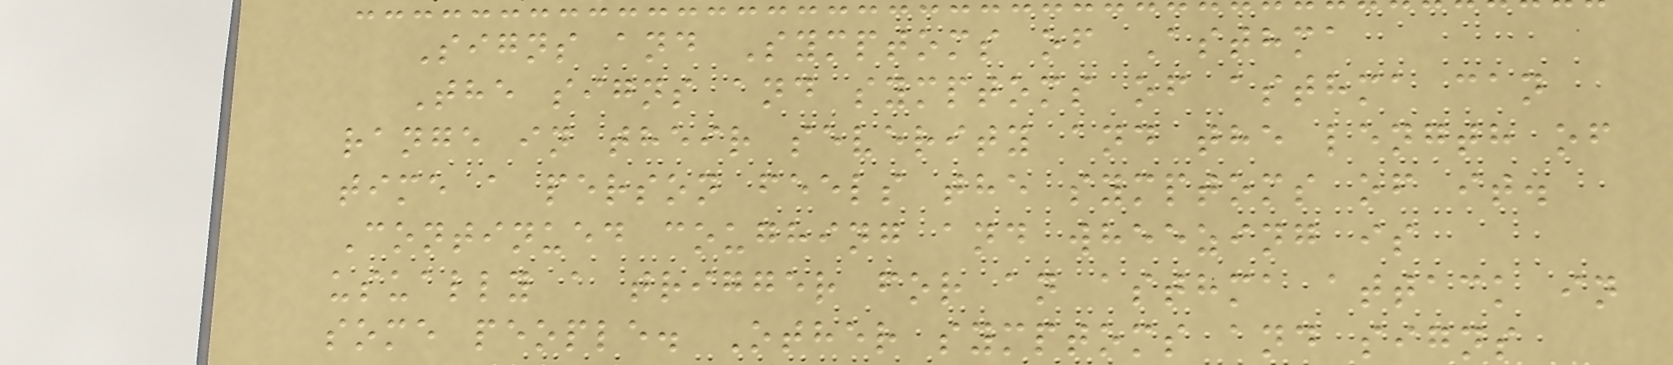Signs and Symptoms of Asthma
The signs and symptoms of asthma can
range in their severity and the length of
time a person feels the symptoms of it.
Continued coughing and wheezing is
usually a trigger for an asthma attack in
some people. Other symptoms and signs
